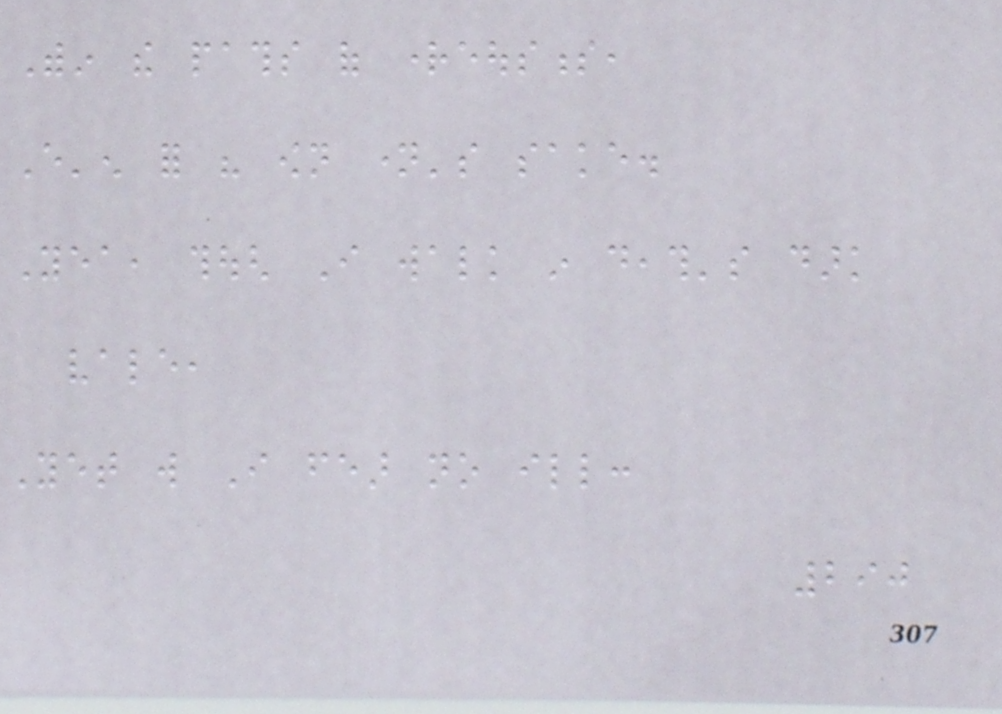Within the paths of righteousness,
E'en for his own name's sake.
Yea, though I walk in death's dark
vale,
Yet will I fear no ill:
290
